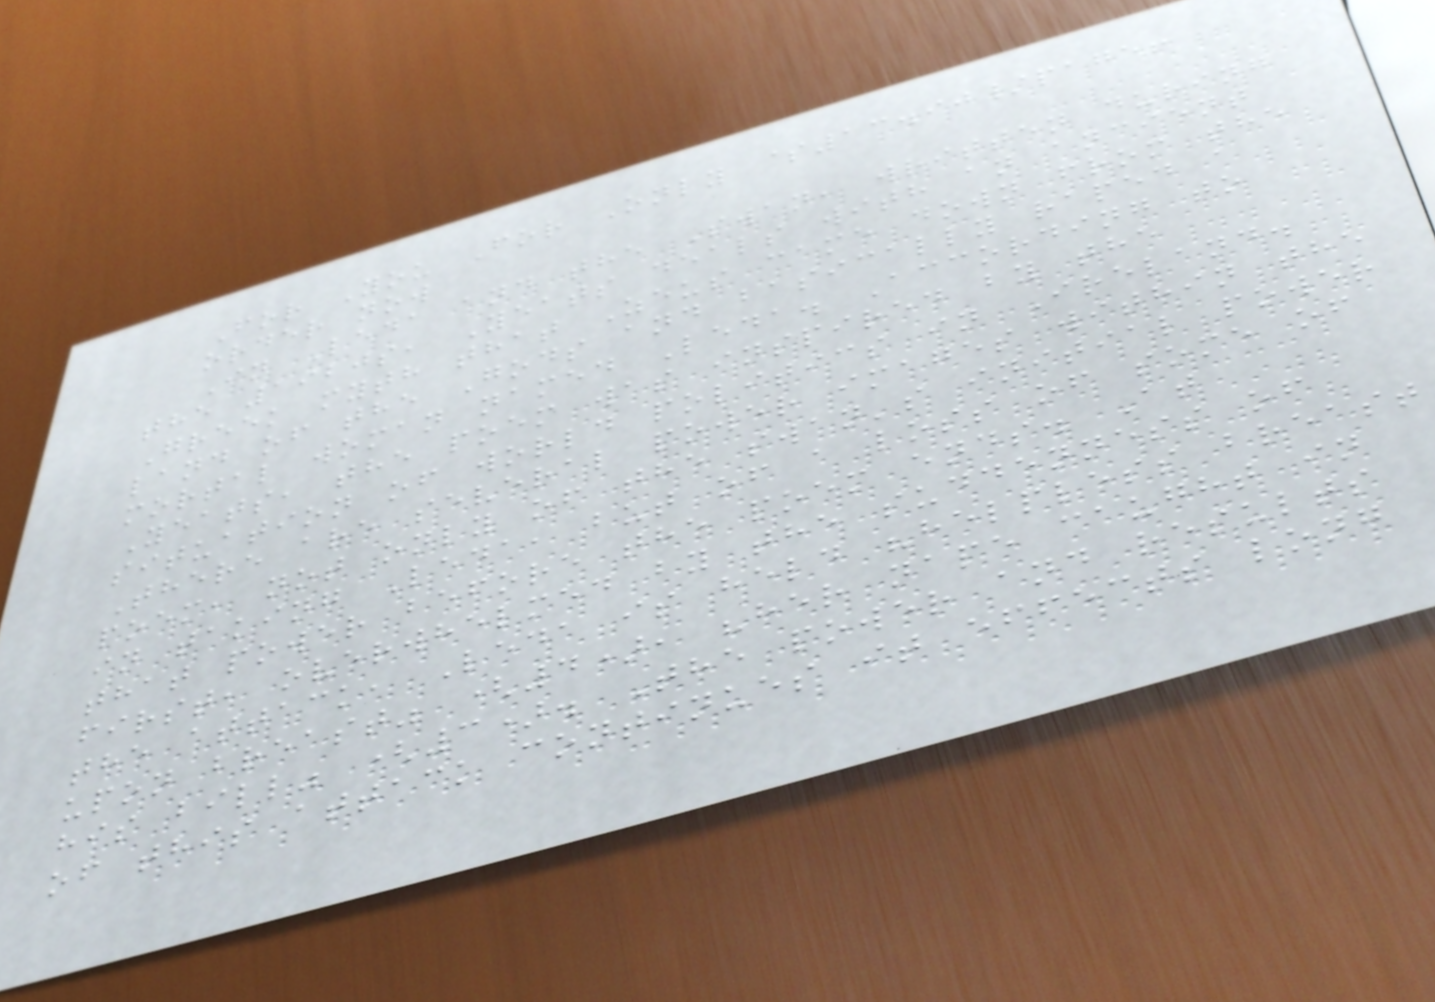For You For Only $13.90/page!
order now
In Leda and the Swan, written during
the 1920s, Yeats deals with an ancient
Greek myth that Zeus came down from the
land of the Gods and basically raped a
mortal woman named Leda. According to
Yeats, the poem was inspired by the
situation of world politics in Ireland.
There are several power images within the
poem, not only of the swan's initial power
in taking Leda, but of a loss of some of
that power before the poem ends. At
first, overwhelmed by the suddenness of
the attack, Leda is held "helpless breast
upon breast" (4), "her nape caught in
his bill" (3). The power and results
of this attack continues it effects long
